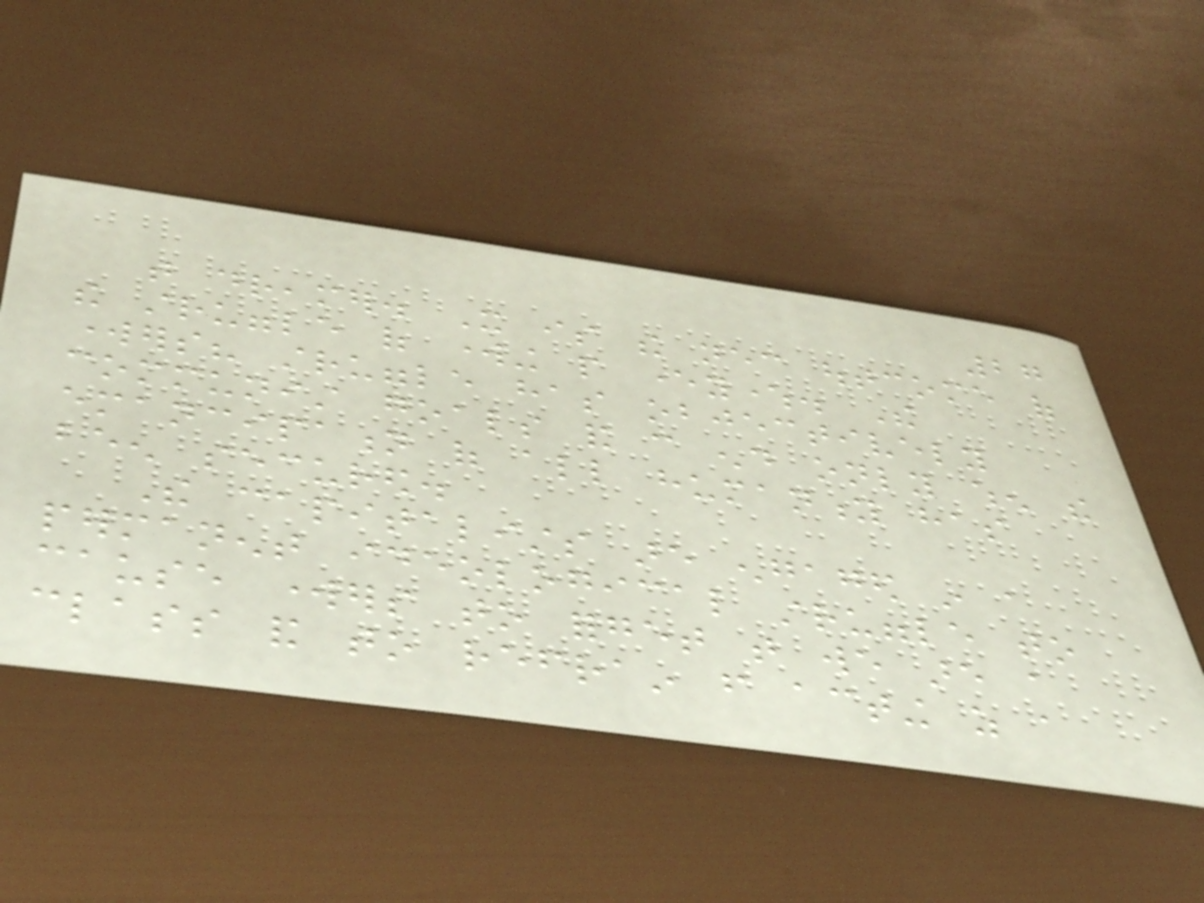27
that dreamer. It is the necessary outcome of
the struggle of working people everywhere. The
workers? struggle has objectively
communist goals and can end only when the
emancipation of all humanity has
been secured.
The capitalists are engaged in a
permanent ideological struggle to
cause workers to forget that we are a
class and to refrain from acting as a
